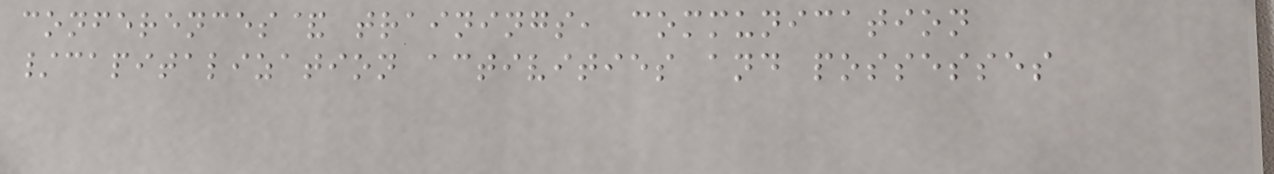conferences& trainings, communication
/capitalization activities and possesses
